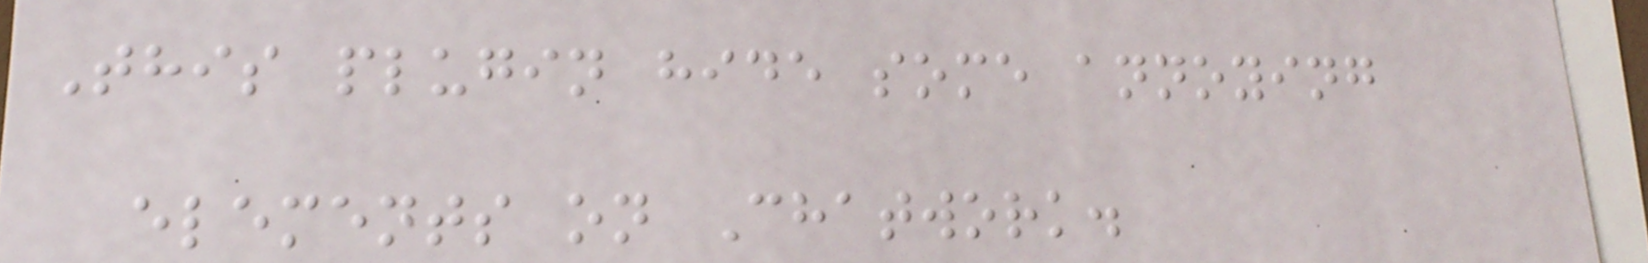This plugin hide some annoying
elements on Chatwork.
